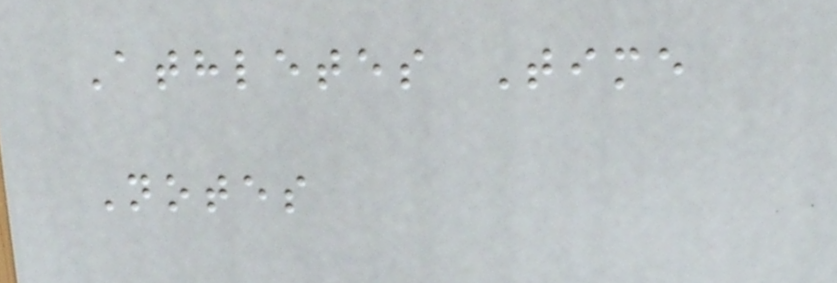Athletes Time
Notes
